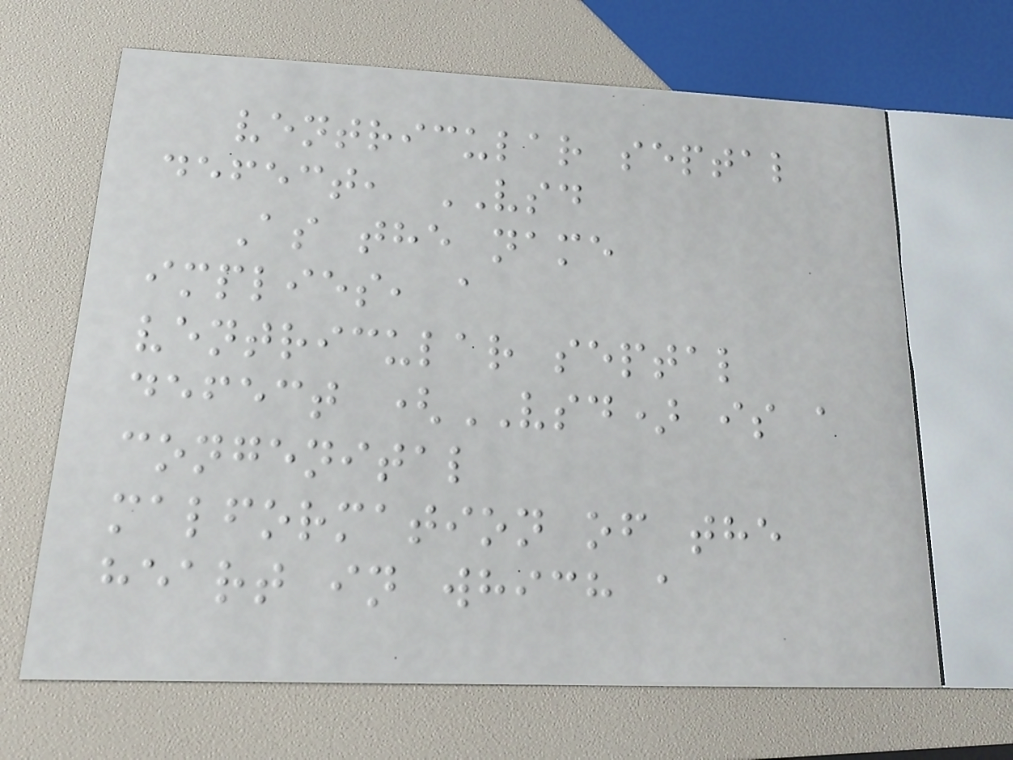ventricular septal
defect, VSD
As the name
implies, a
ventricular septal
defect (VSD) is a
congenital
malformation of the
heart in which a
